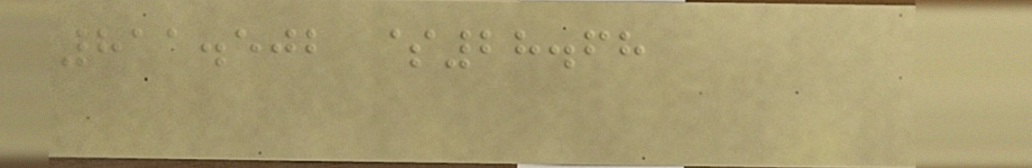811.502 $28.68
